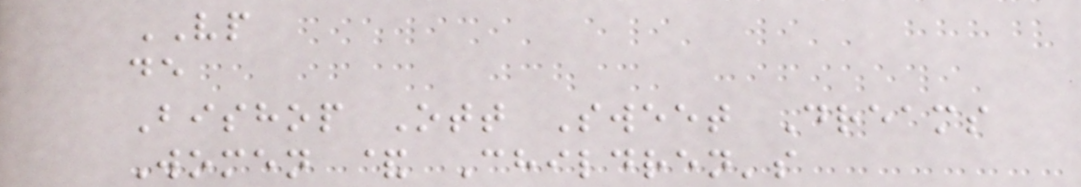VP
de
Bishop Ott Sweet Dreams
Women & Children's
